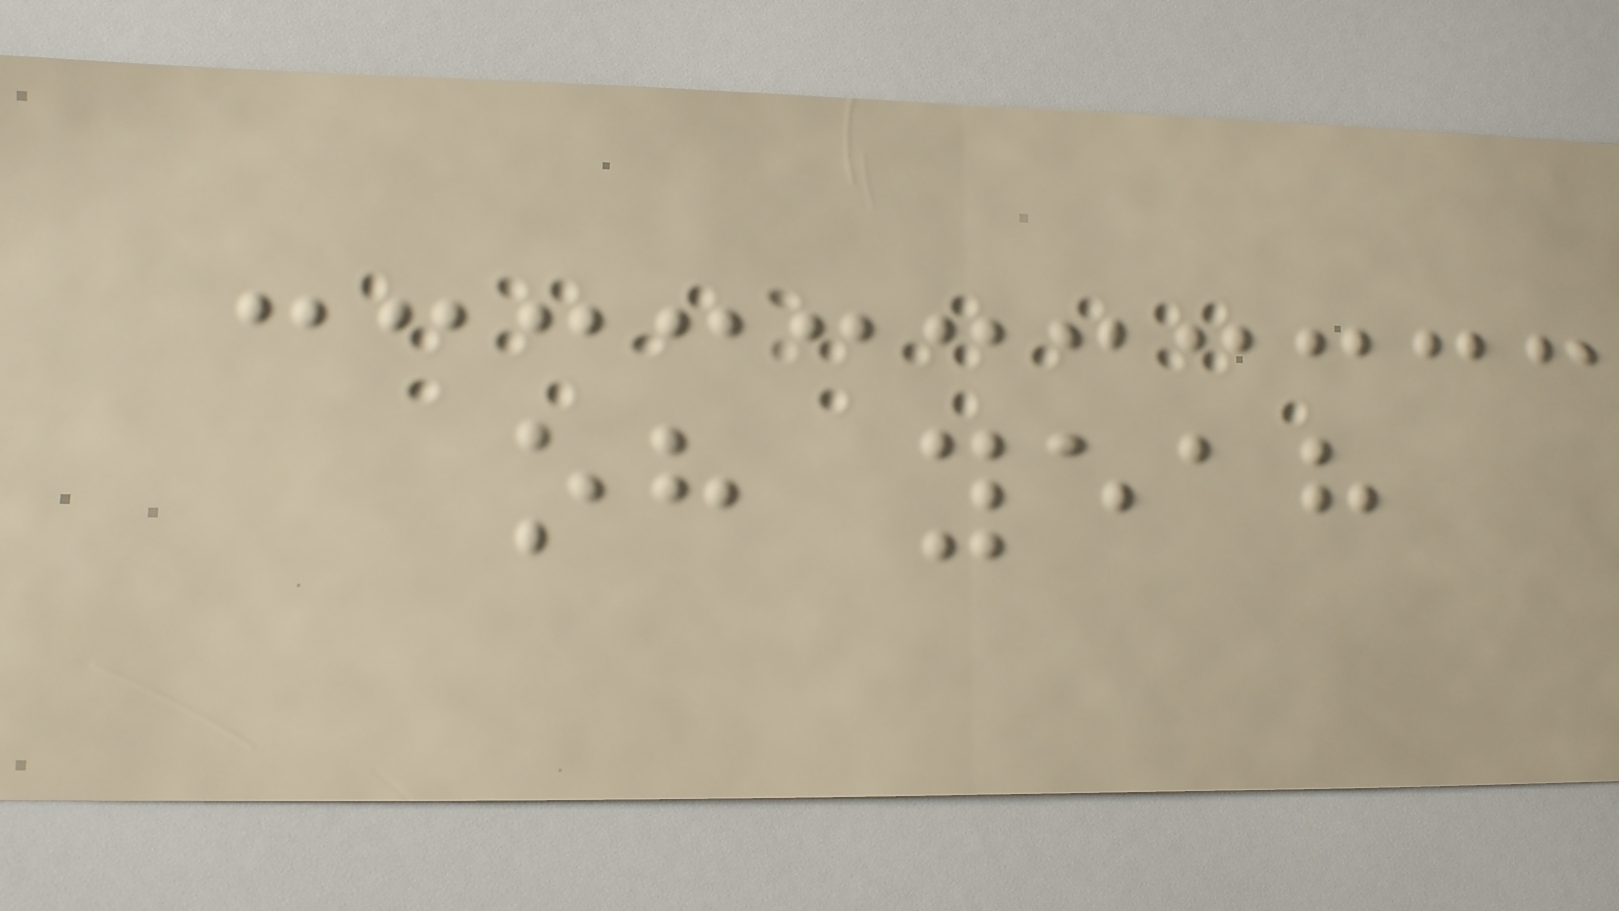oh yeah
